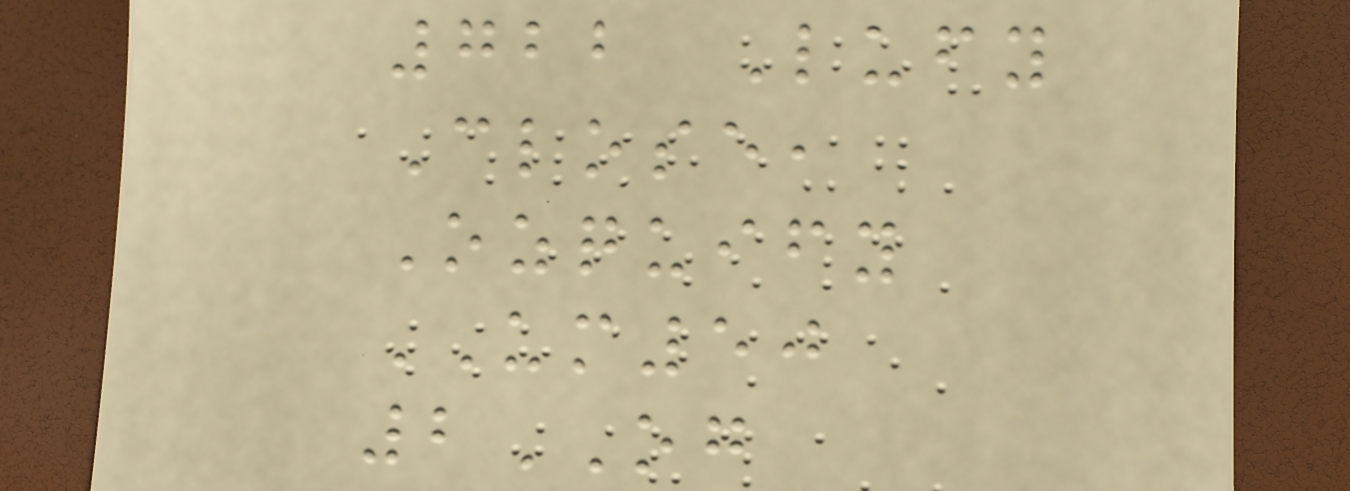722 Lufy
Close,
Ozquify
UM50
2OG
